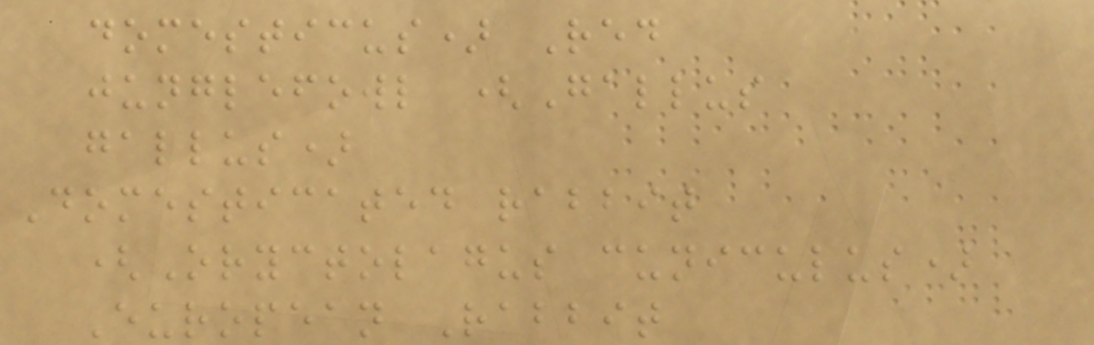domesticus) Red
junglefowl (Gallus
gallus)
Domesticated rabbit
(Oryctolagus cuniculus)
European Rabbit
